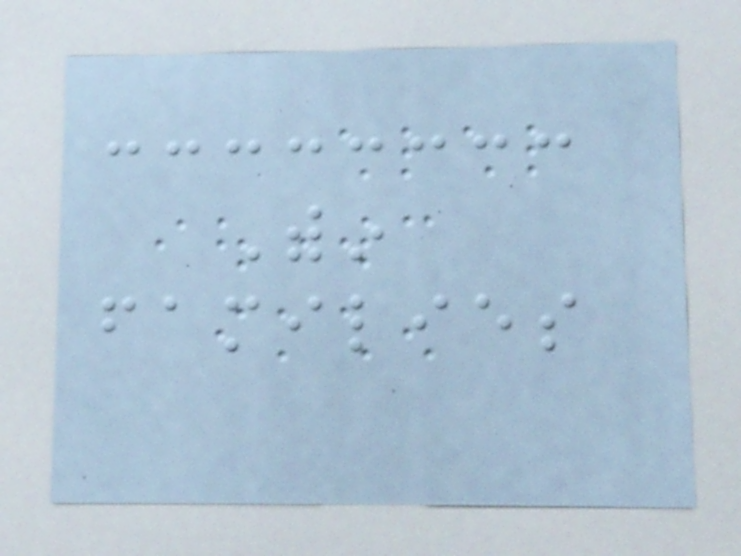Within
families
